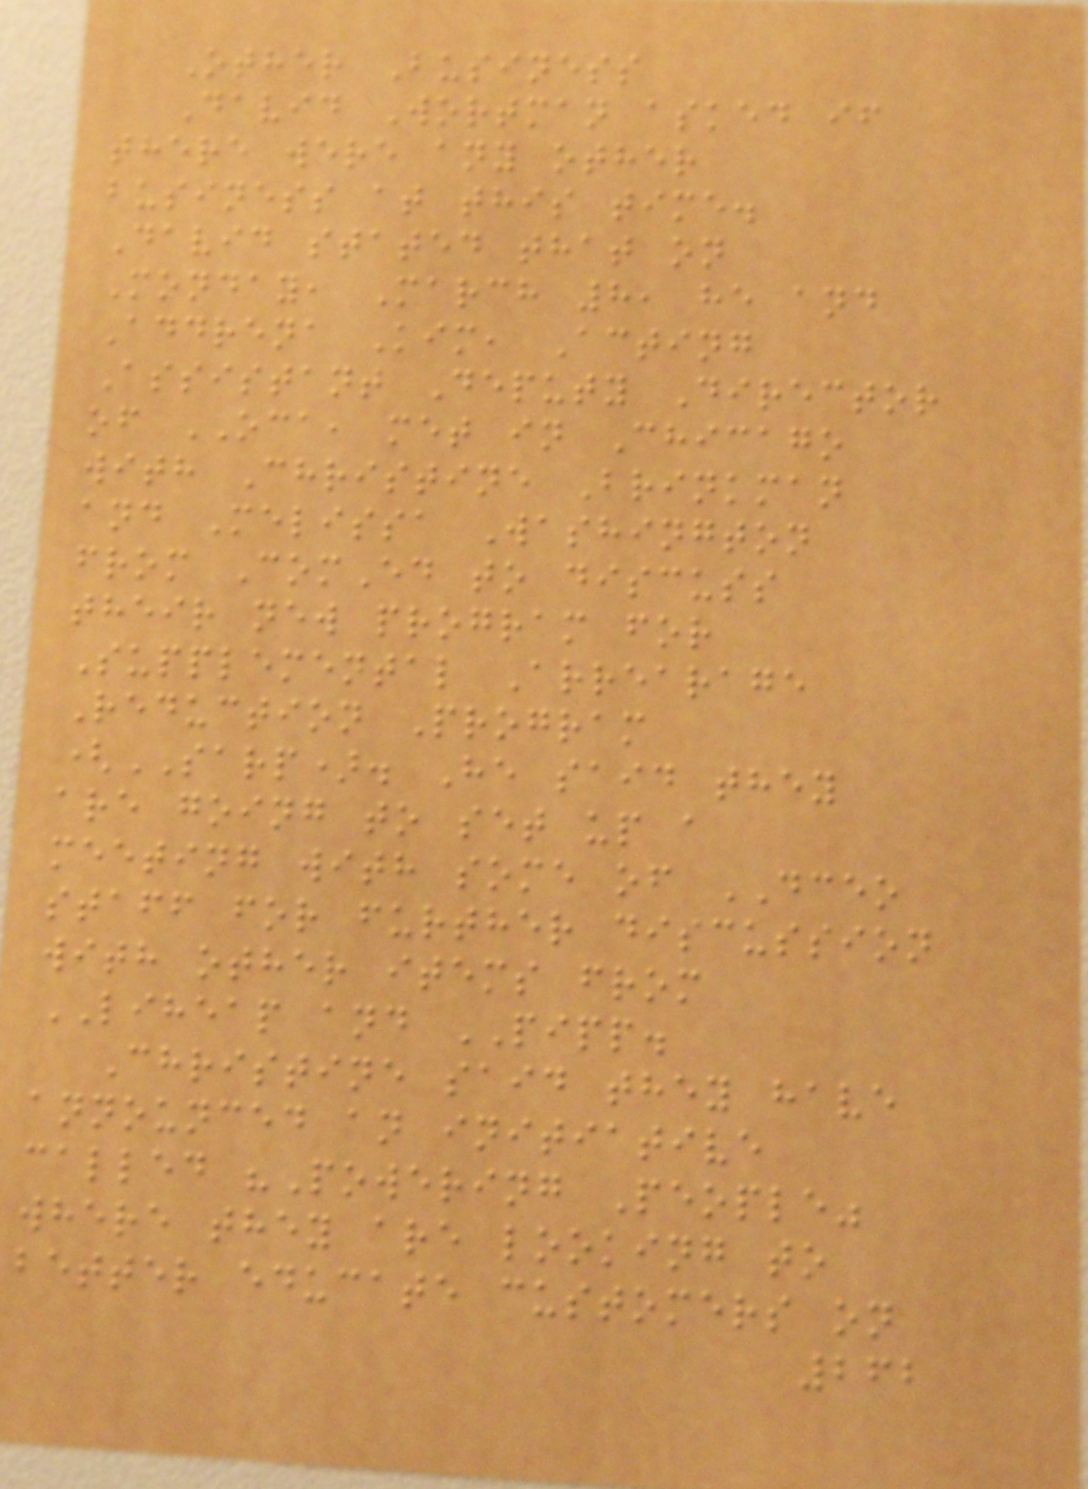Other Business
David Wortman asked if
there were any other
business at this time.
David stated that on
Monday, March 8, he and
Addrena Kim, Acting
Assistant Deputy Director
of OCA, met in Chicago
with Christine Brinkman
and Melissa Washington
from ComEd to discuss
their new program for
Supplemental Arrearage
Reduction Program
(SARP). He said they
are going to set up a
meeting with some of DCEO
staff for further discussion
with other items from
LIHEAP and PIPP.
Christine said they have
announced an initiative
called "Powering People"
where they are looking to
better educate customers on
262
